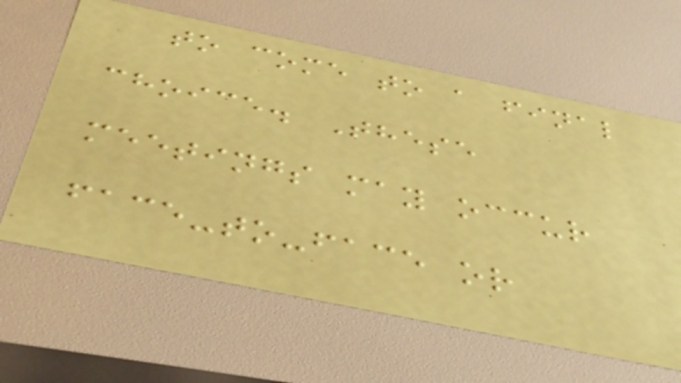to come to a final
choice. These
meetings may occur
face-to-face or
